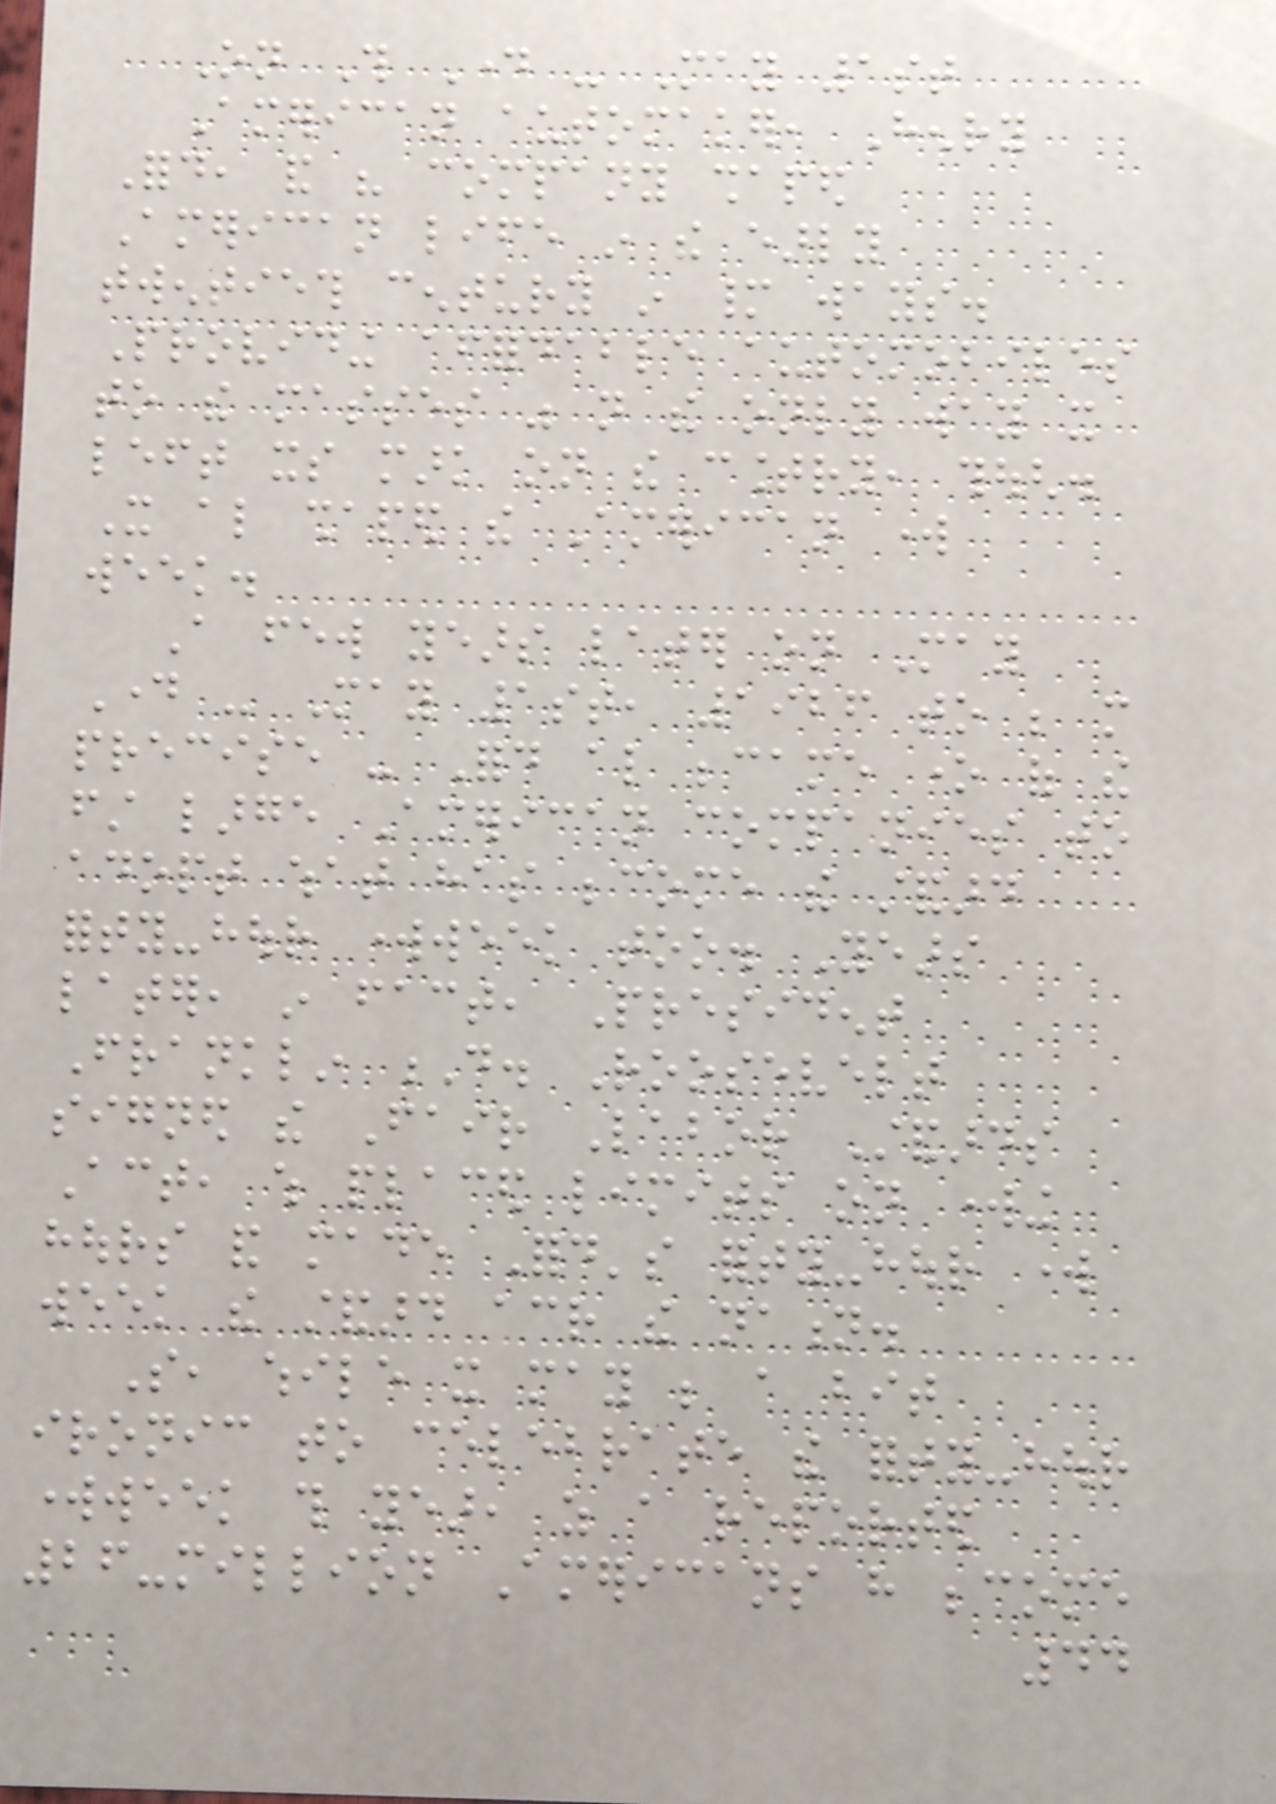On This Day - May 1st
American automaker, Henry
Ford, and his company shaped
American life in the early
twentieth century in many ways.
Providing affordable automobiles
to the masses was not the only way it
left its mark on the country, though.
It also shaped the American work
week.
A few years later on May
Day - May 1st, 1926 to be more
precise - Ford also became one of the
first large American companies to
adopt what has become the standard
forty-hour workweek too. Years
later, in fact, President
Franklin D. Roosevelt
signed the Fair Labor Standards
Act, which placed limits on working
hours and made Ford's forty-hour work
week the standard across the nation.
So, while it may be a bit
ironic to celebrate the forty-hour
workweek this year, as a reported
26-million Americans have become
44
